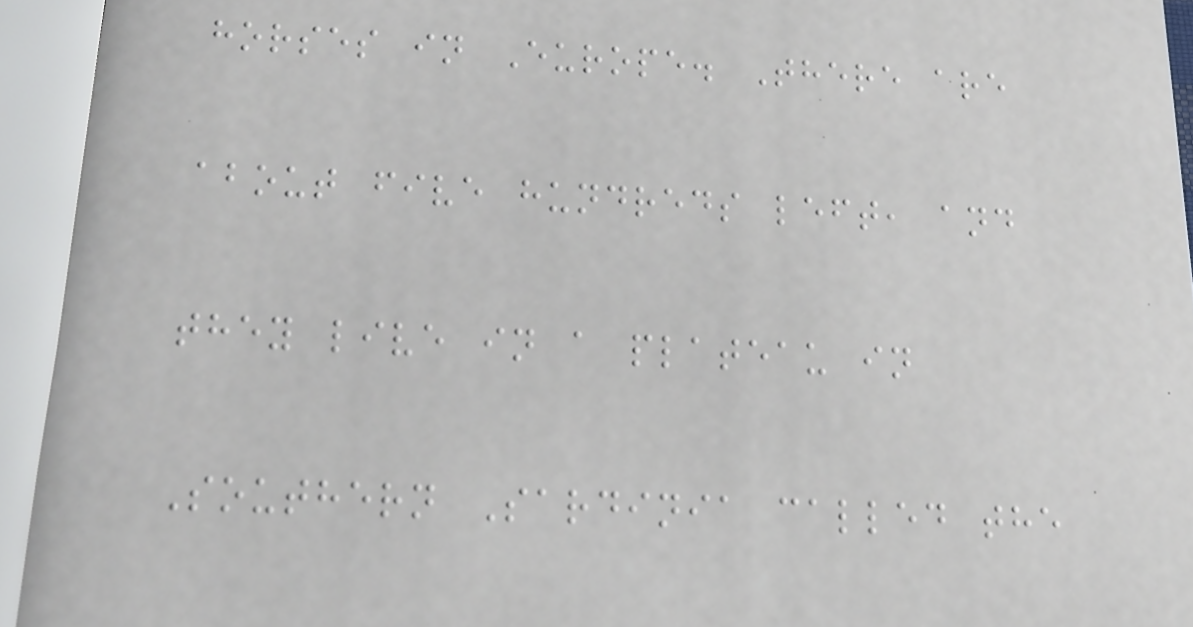horses in Europe. There are
about five hundreds left, and
they live in a plateau in
Southern Sardinia called the
